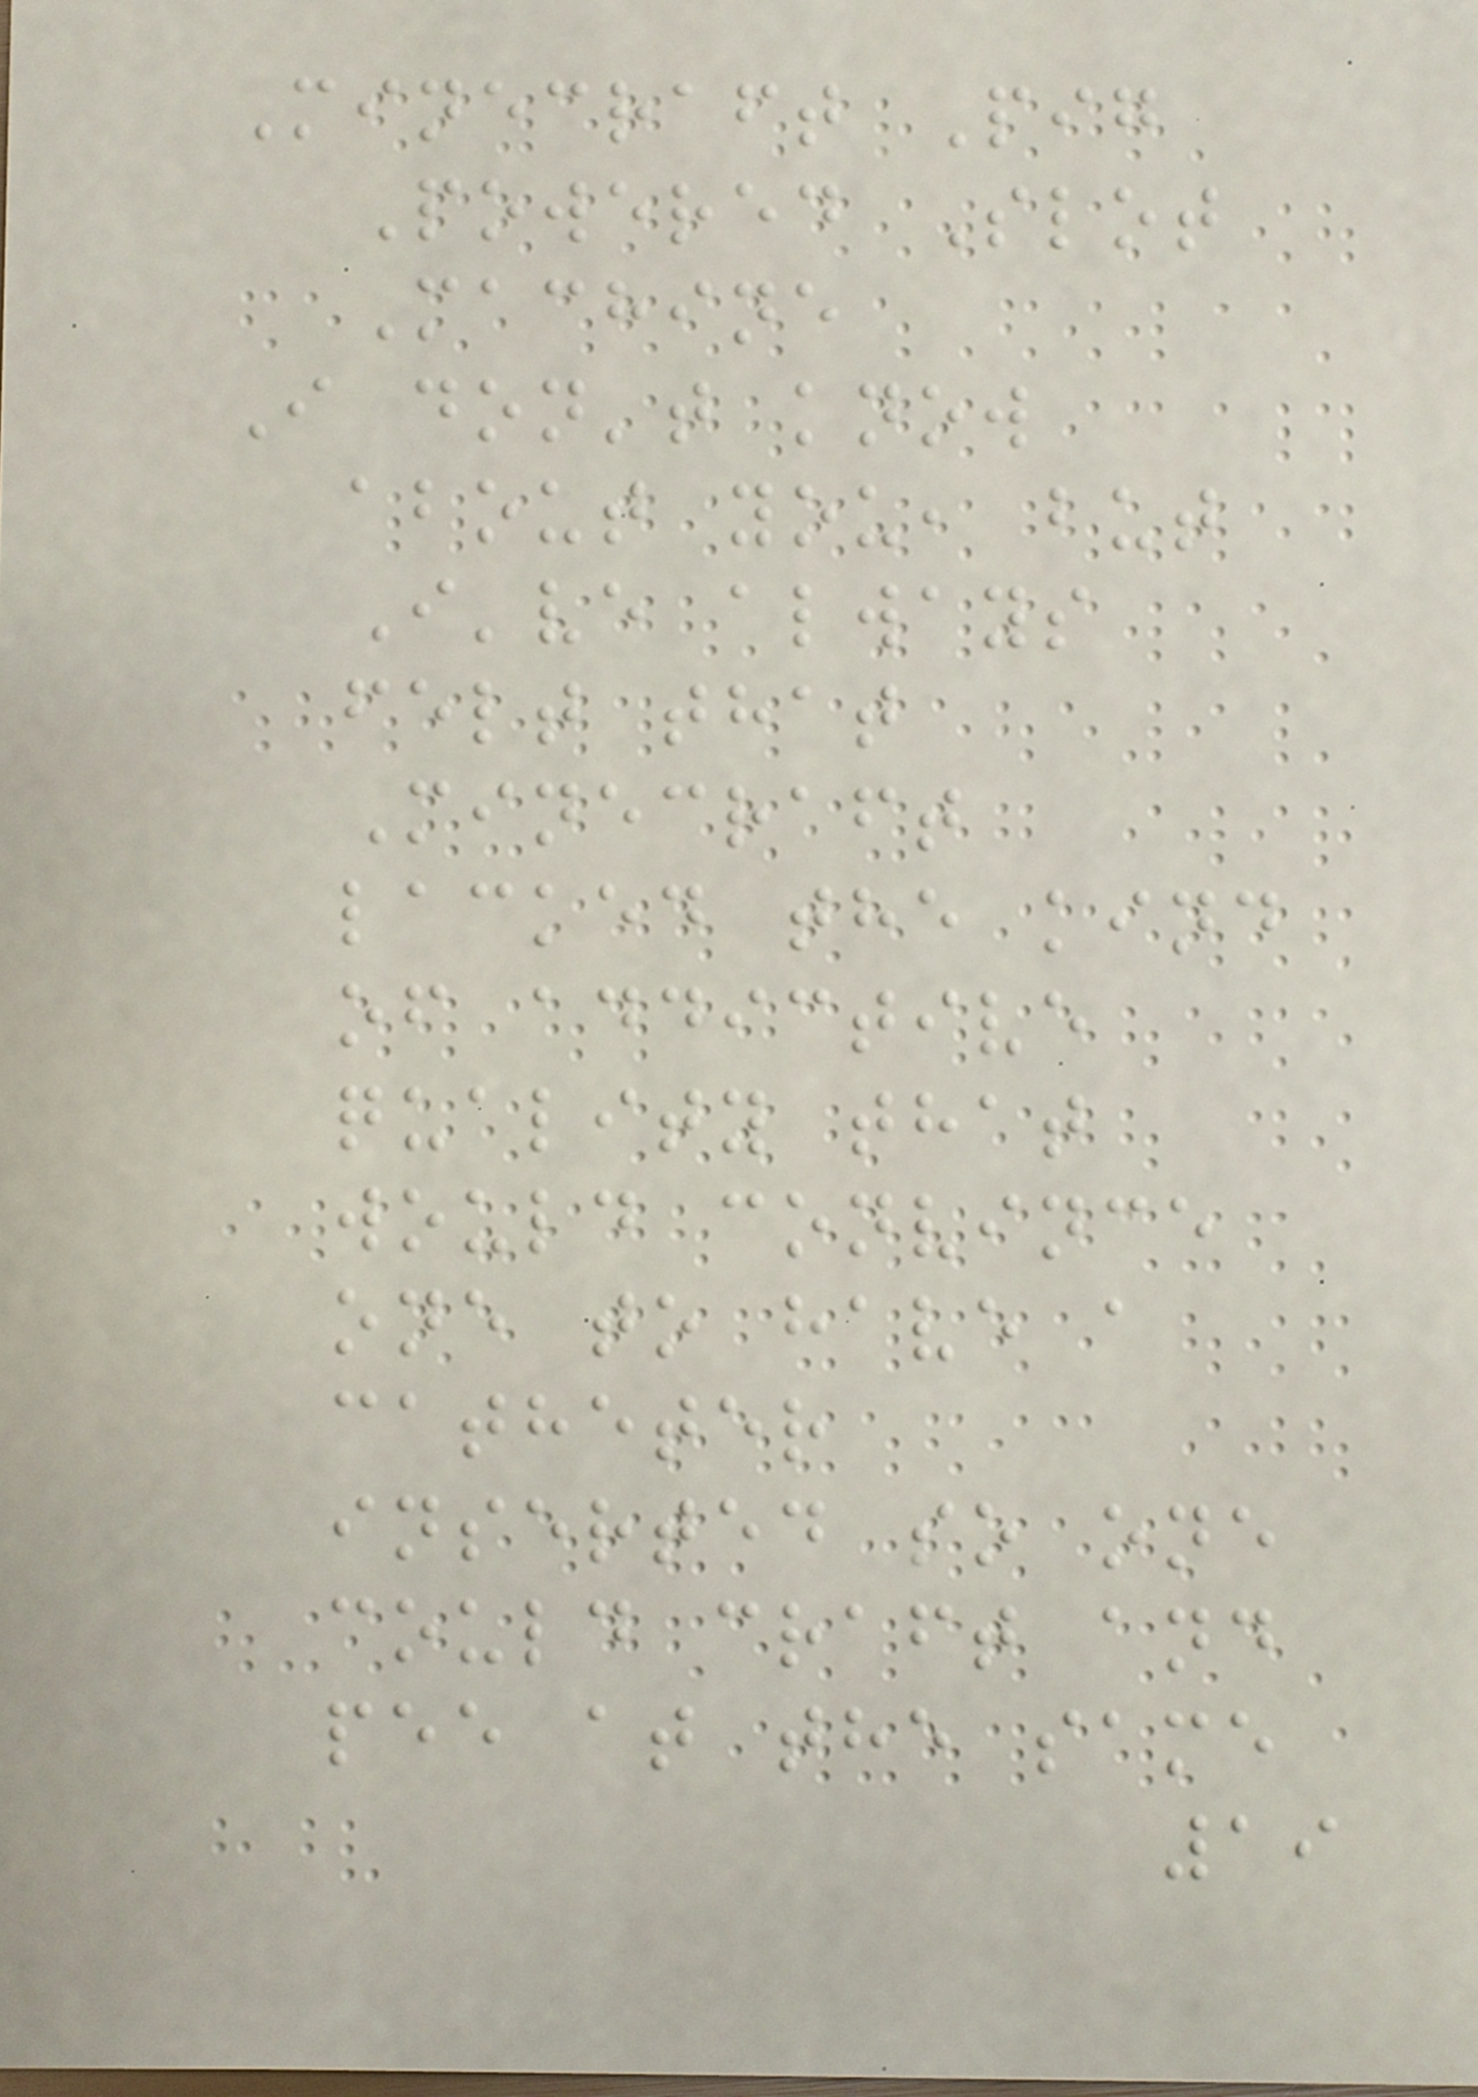Minecraft Pig
Powered Slot
Machine
I don't know
about you, but
I've always
felt that
Minecraft
lacked the kind
of addictive
quality that
would convince
one to have a
catheter
inserted so one
could craft and
pee at the same
19
